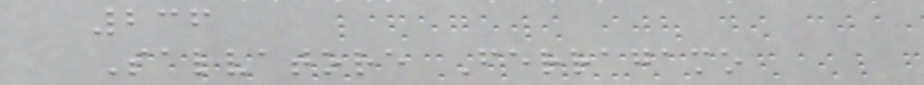236
Salvatore Ferragamo
